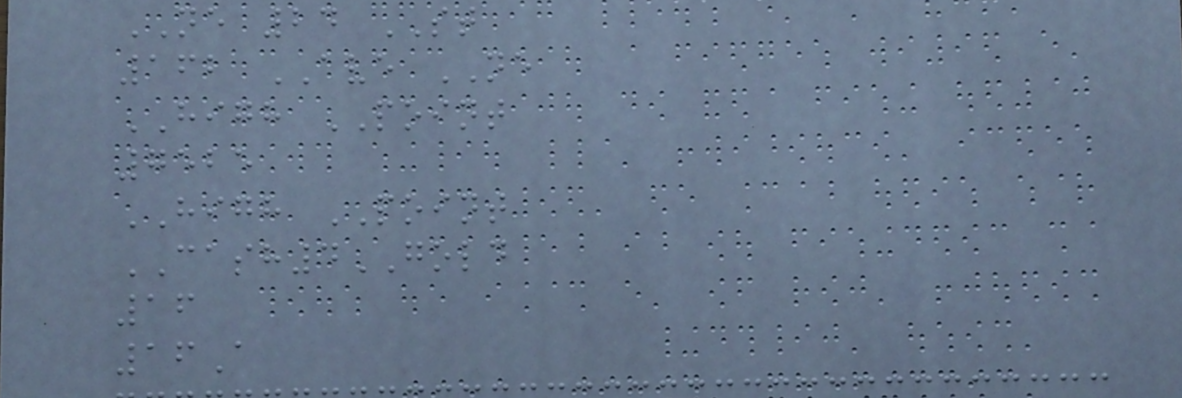NE 24 ST
162 AVE NE
HIGH POINT
7525
HIGH POINT
CASH4GOLD
16
16A
